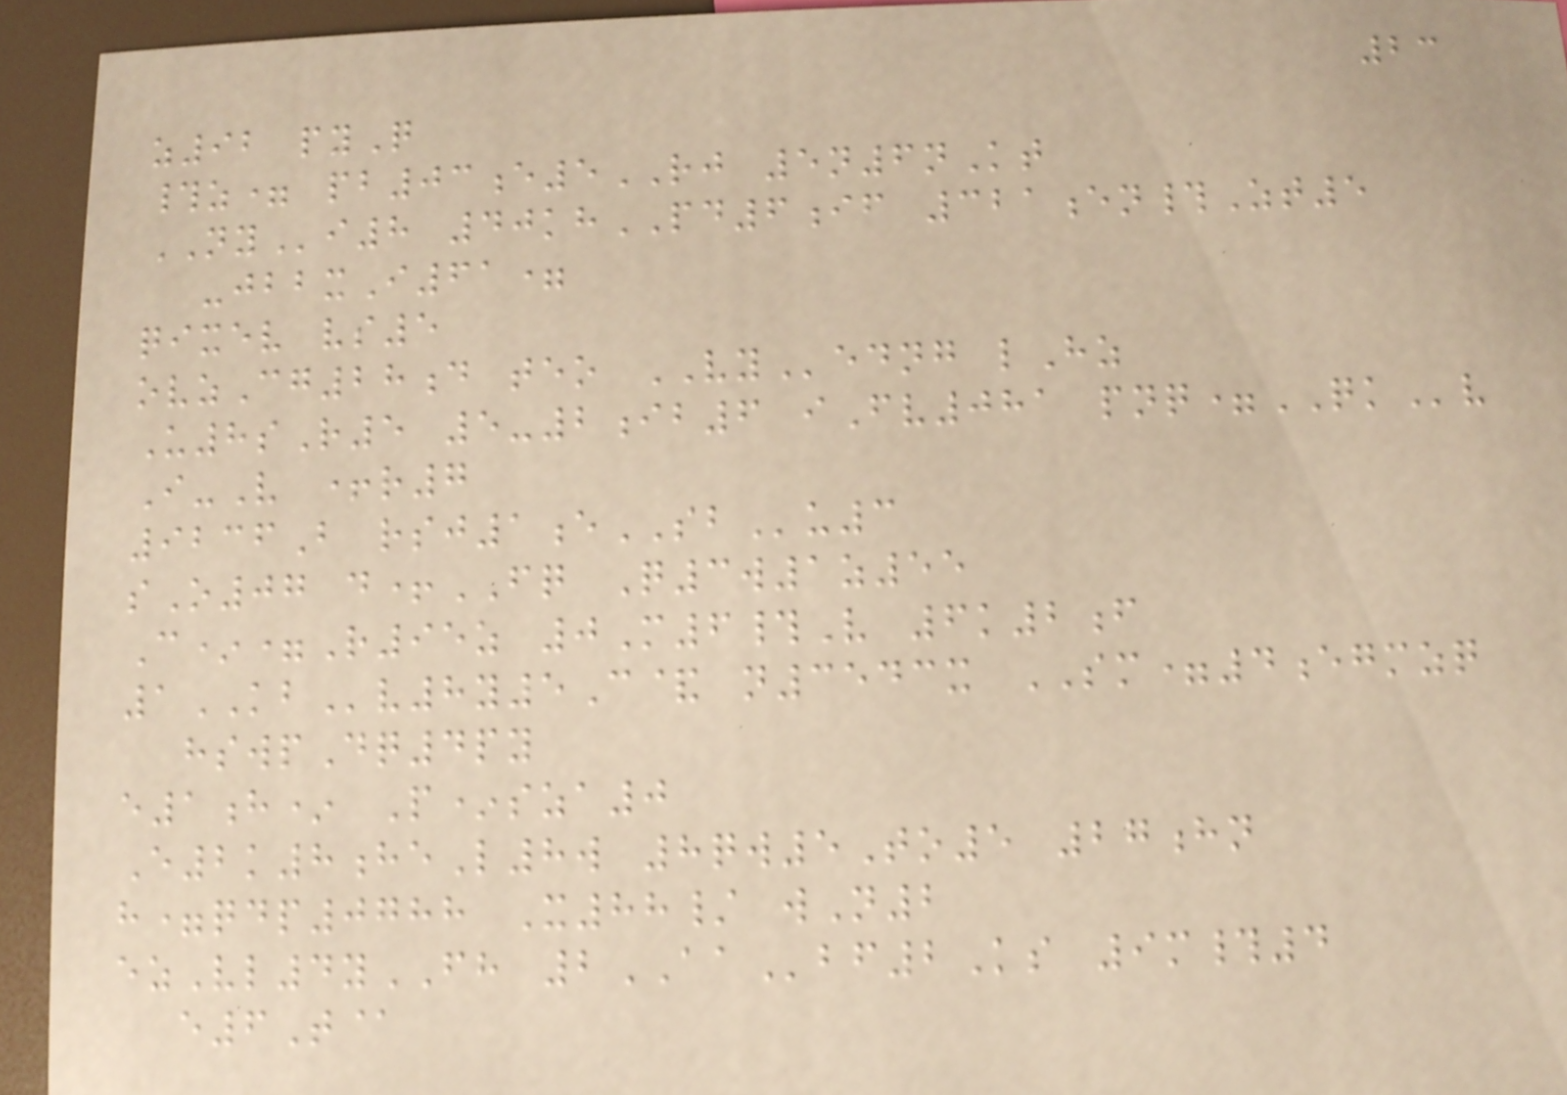23
z92 pyQ
#z= pb03e5RJ 5n6nKt
NYi8 40khPD6if 321en#Zt5
-jbbxI61=
qixev vs5
ovzCg28d teo VYedng lHz
U8sR5 5-2ib6 iFv081 pnq=QKv
I-V +r7
9236B rsj1eSBu3
sO07 d+FQ Q3w1z55
C*=R95z 0M6#V 6k2f
1KBv8y5C& n3543x SM=4egmzq
hswpDq4py
e1h* P*sza0
E2k8heL8w 8qw5To5 27hn
h=qdp0788 X88/ wN2
ezVl4yFH 2AAbf2Ks 9m#4
e6T@
